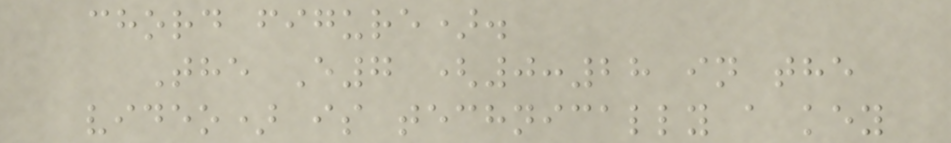chord figure).
The E7 (0:28 in the
video) is technically a key
